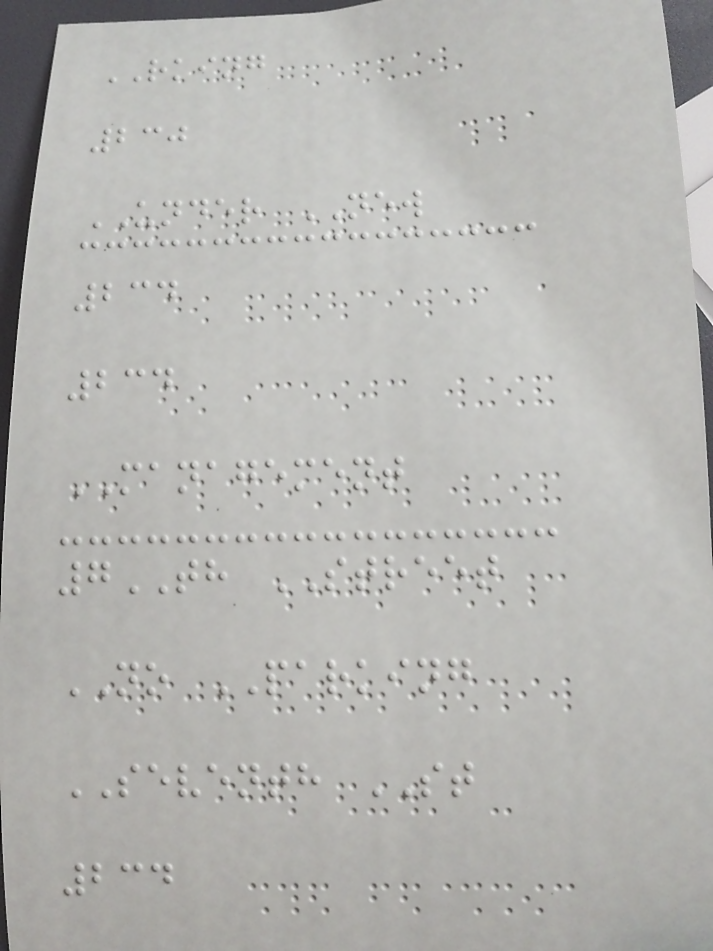RKING
230
UNDER NEW
234
234
MANAGEMENT
7TH STREET
NO PARKING
SEVENTH ST
234
